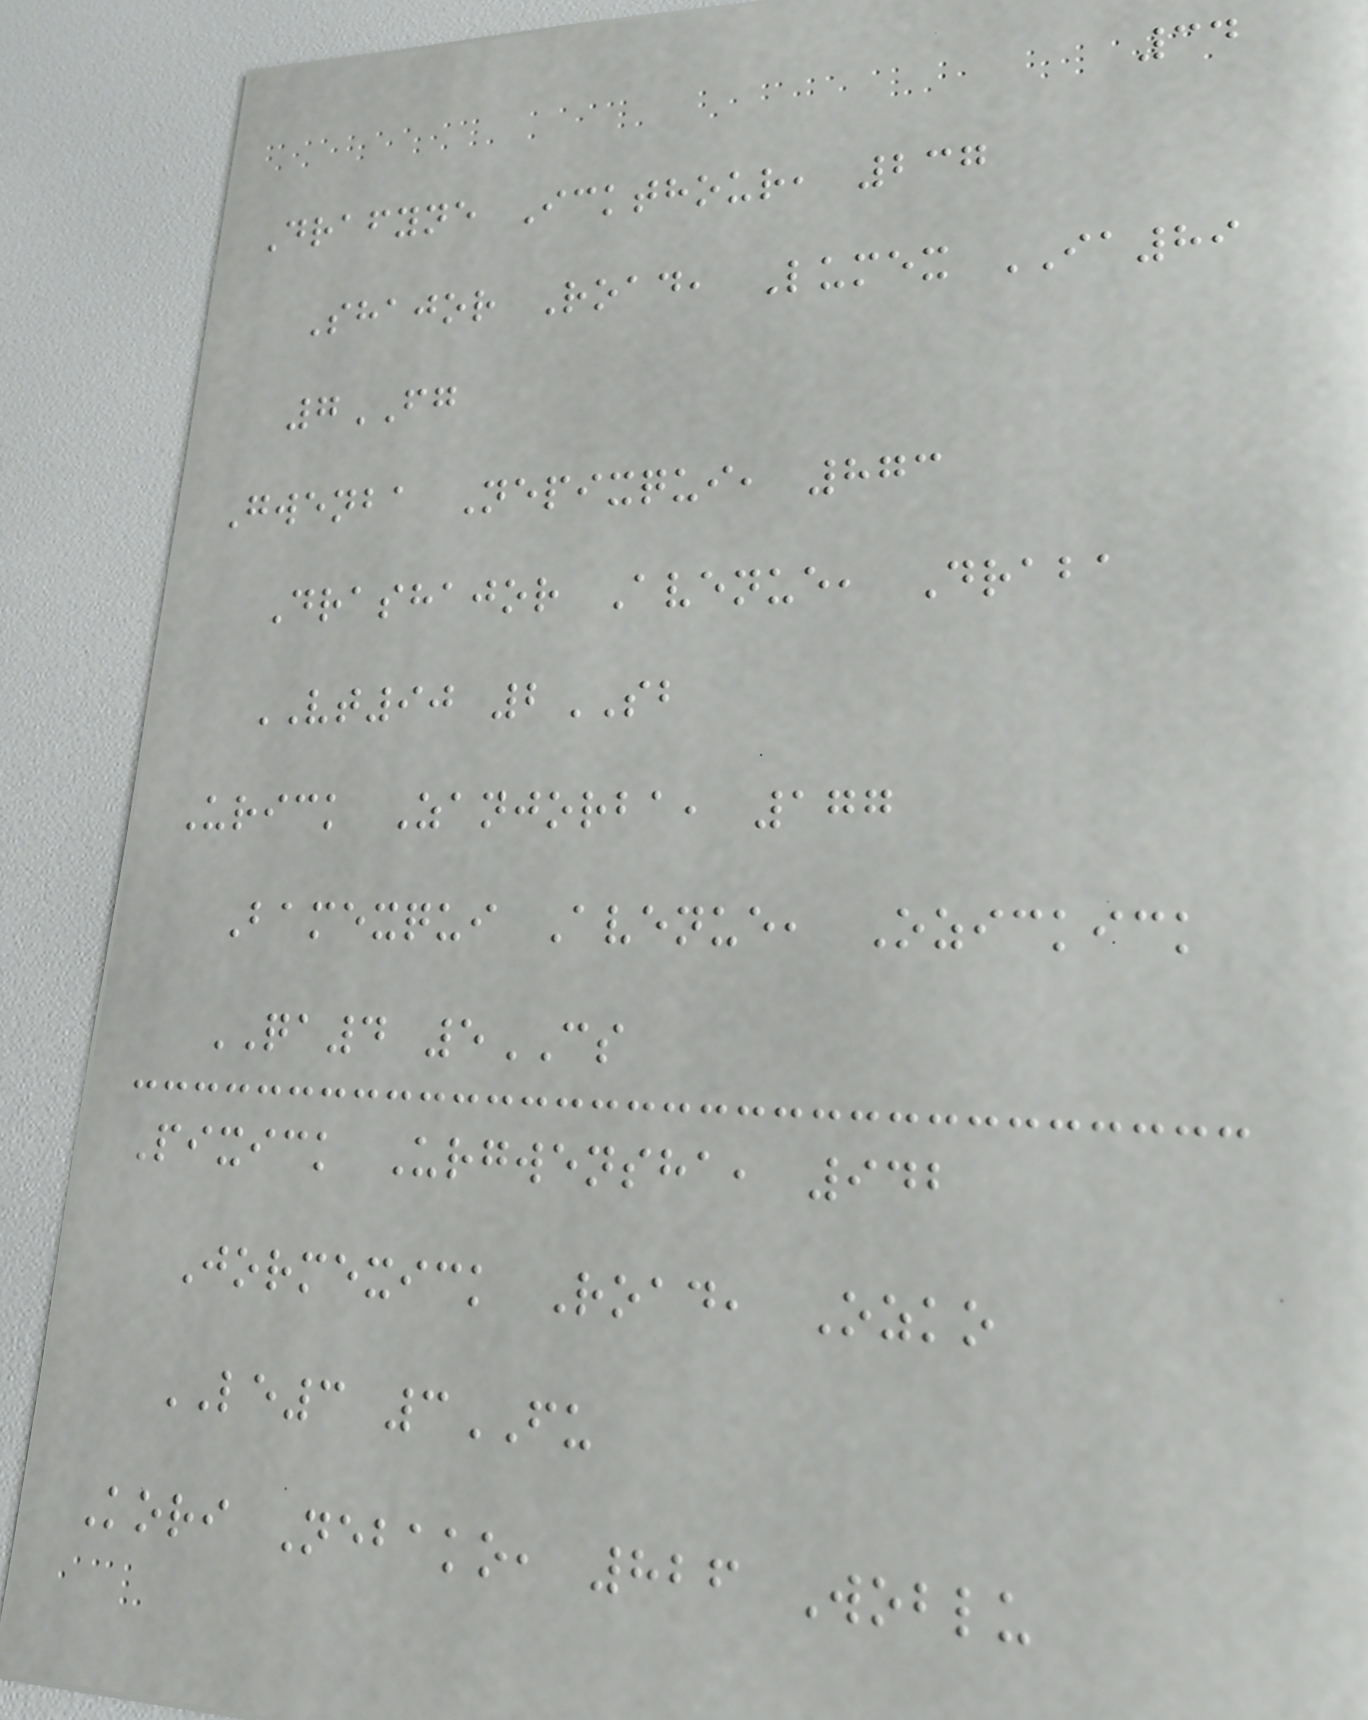34
Drafyne Ickthour, 237
Shajor Road, Lumex IA89
7FG
Gwenba Nepixqui, 873
Drashajor Avenue, Draba
VT90 2SB
Urick Zanjorba, 177
Bamexqui Avenue, Ozickick
QA4 5CS
Pixick Urgwensha, 942
Jormexick Road, Ozko
LE3 3FU
Kori Nebako, 826 Woblu
